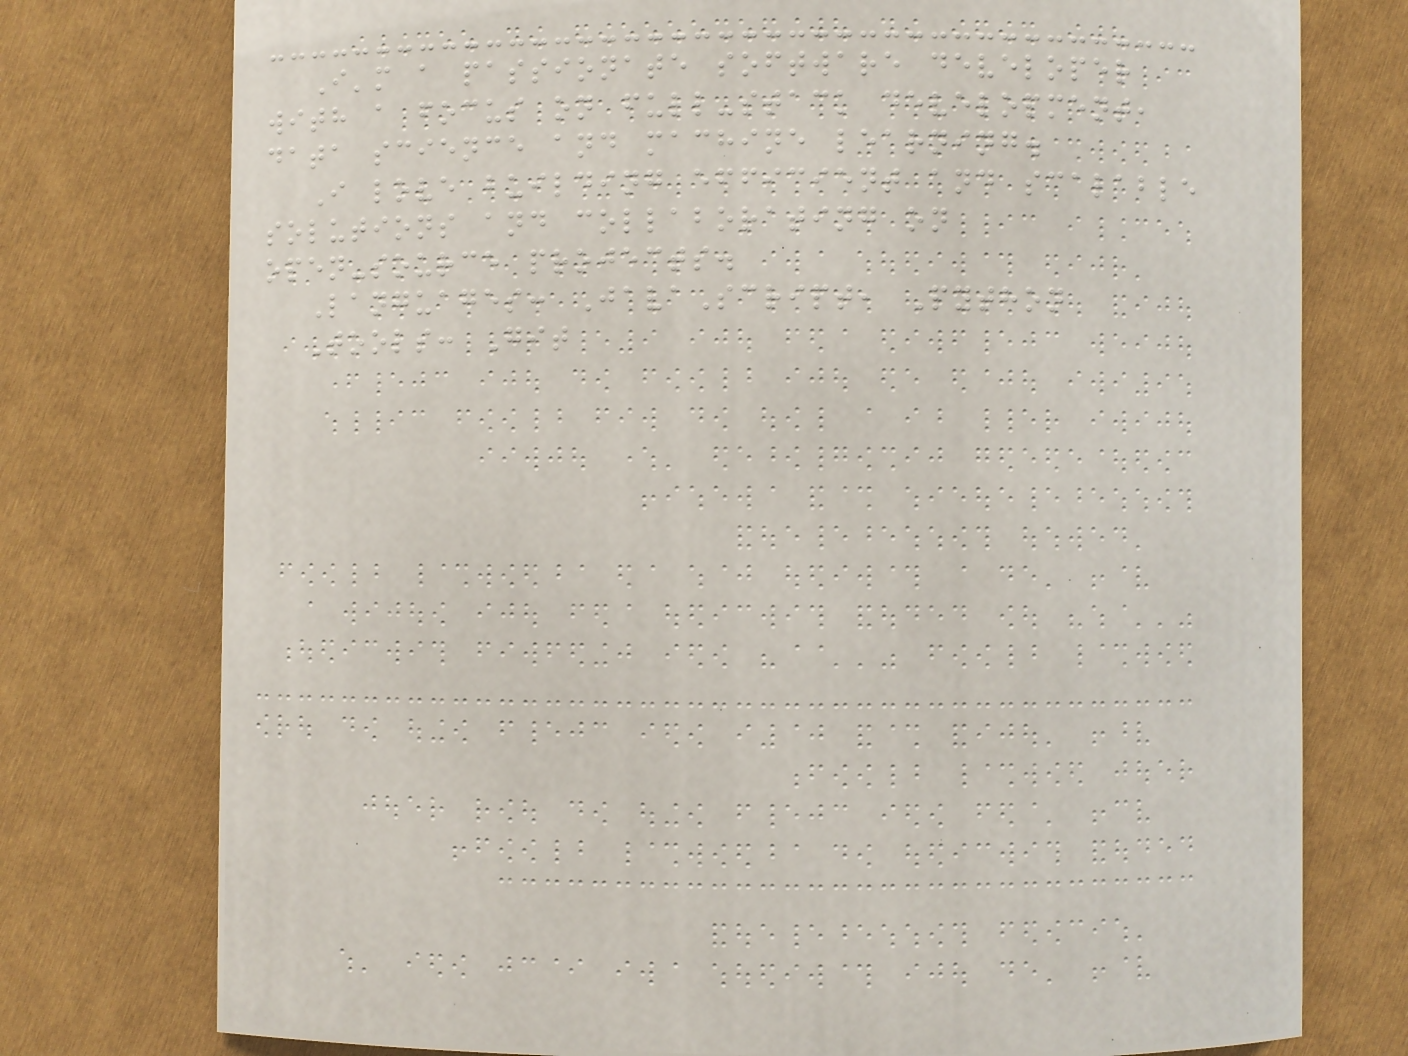I'm a passionate software developer
with a focus on full-stack development,
data science and machine learning.
I love building efficient and scalable
solutions and collaborating on
open-source projects.
Languages: JavaScript, Python
Tools: Git
